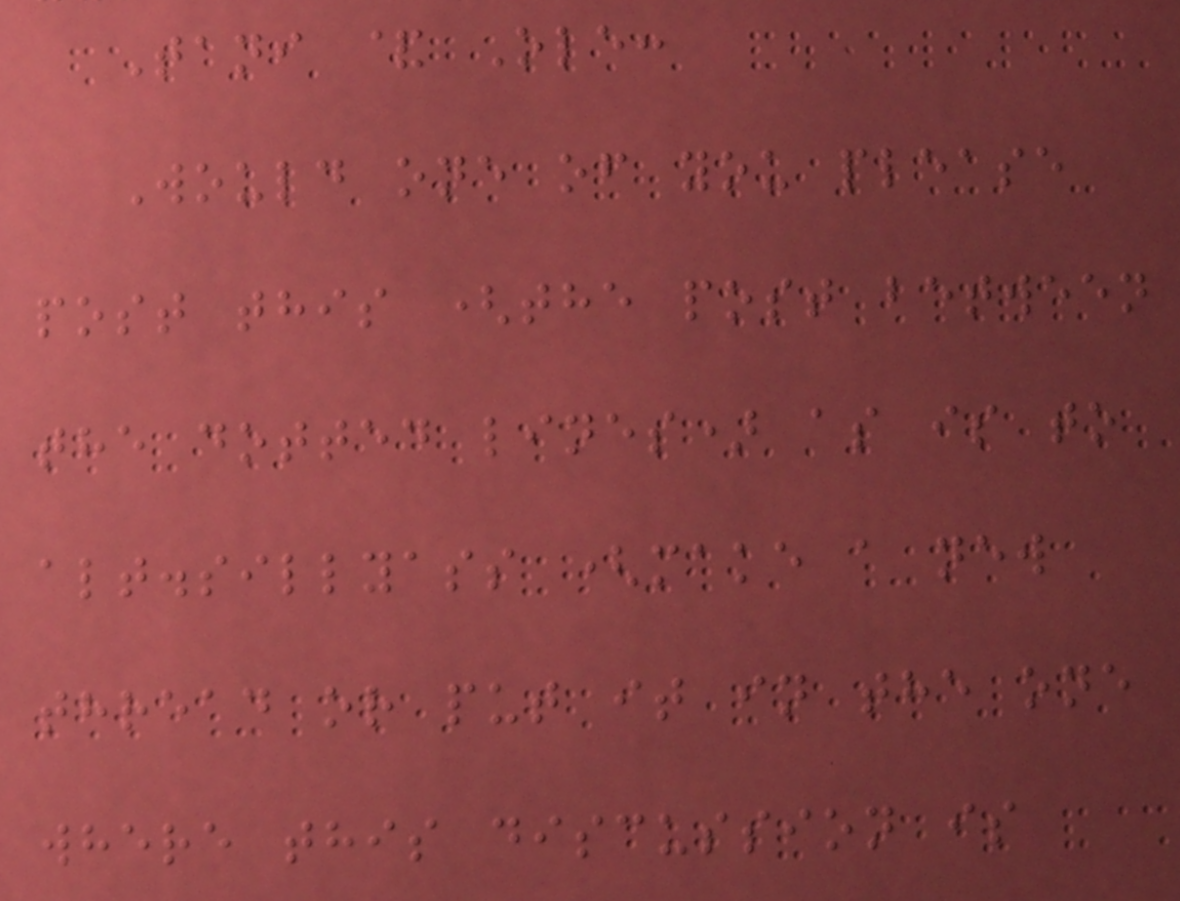Tani & Ole:
Would one of you please
post this (the post between
the dotted lines) as is to
alt.sillyass (make a new
thread or put it in the one
where this discussion is
